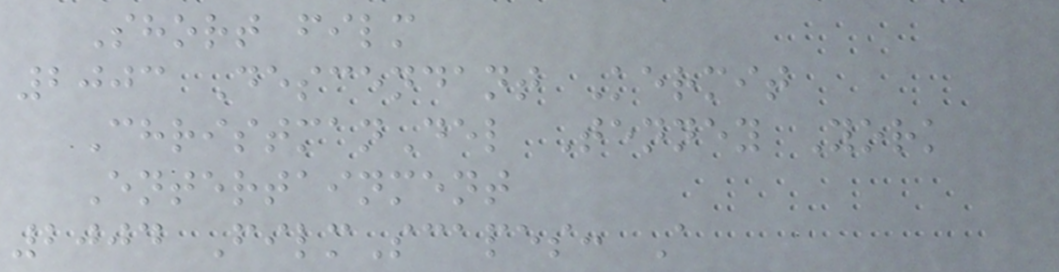Short film
2003 Descendant Kermit
ChristmanDel Tenney York
Entertainment
2004 FilmScapes: A
